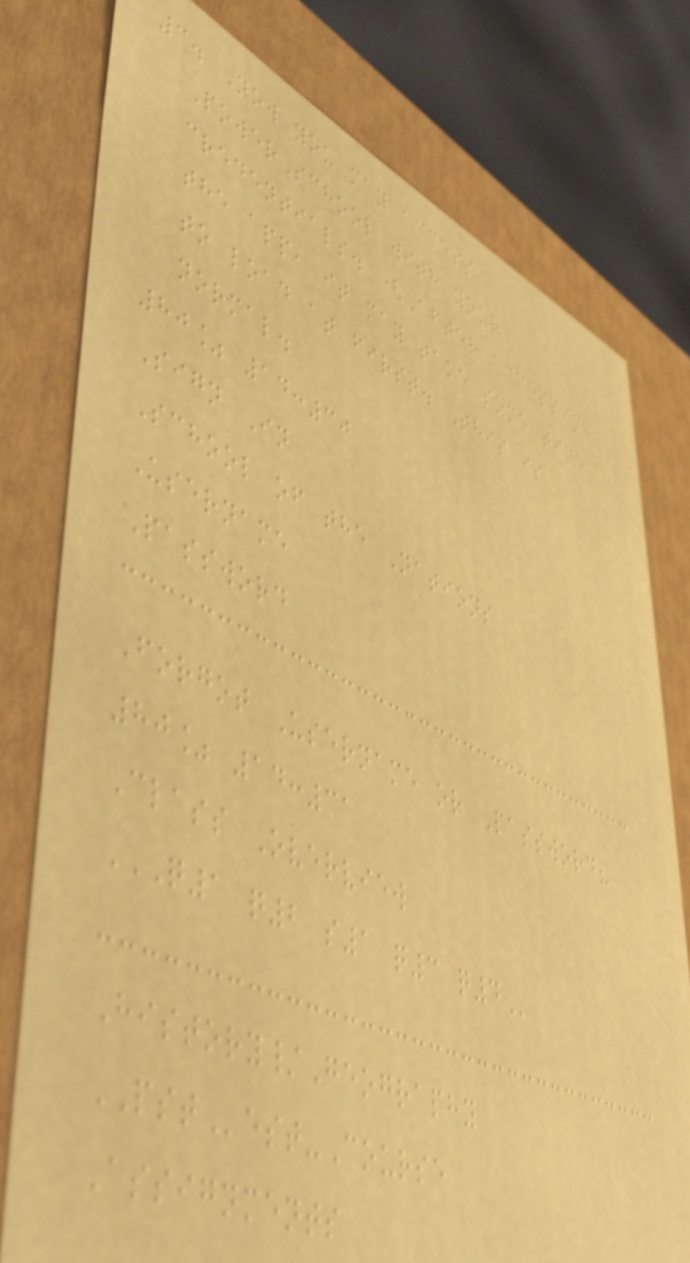3. Now you may access
PowerSchool with your
credentials. (After accessing
the app, it may take some time
to load at first. This is
normal.
80% 14:30
Sign In
School of the Nations
Username
Password
Forgot Username or Password?
80% 14:31
Class Overview
Q1 Q2 S1 Q3 Q4
History/Geography
PSTest-Course
Assignments
